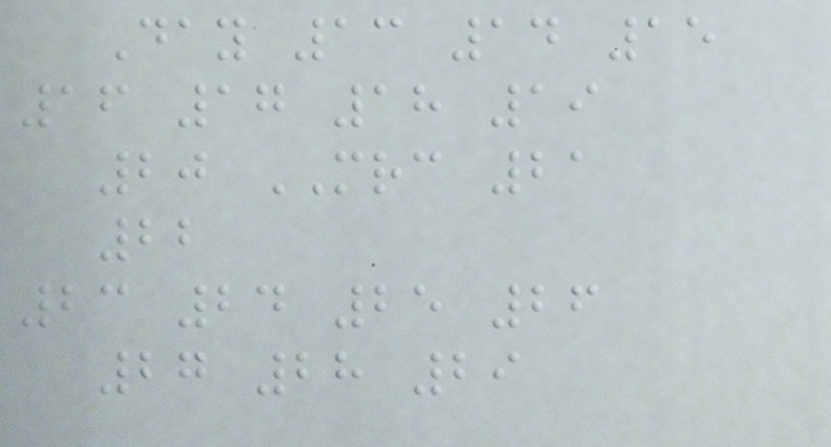Day 13 14 15
16 17 18 19
20 MRC 21
22
23 24 25 26
27 28 29
